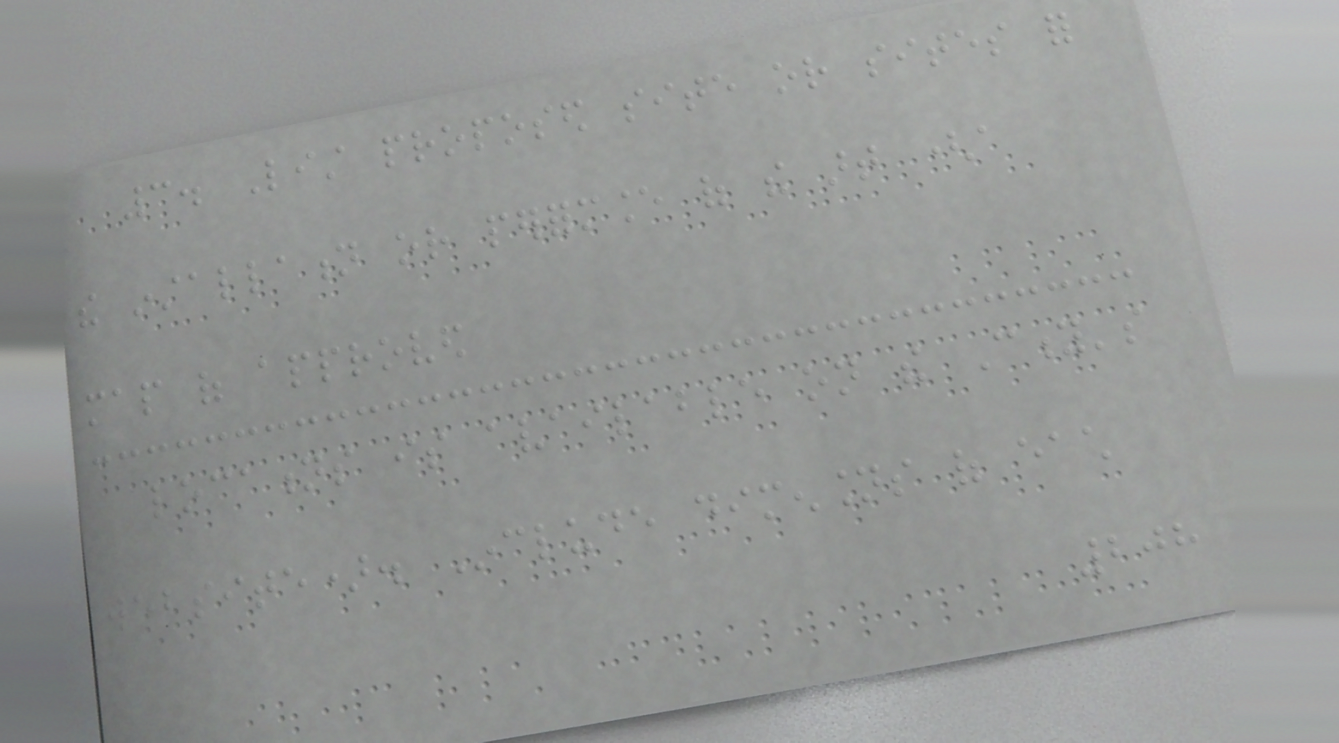3. List proposed site or sites for
the installation or performance of the art (a
map of approved
locations is available on the City's
website). Include dimensions of each
208
